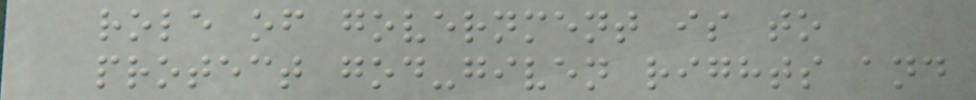role of government is to
protect god-given rights and
